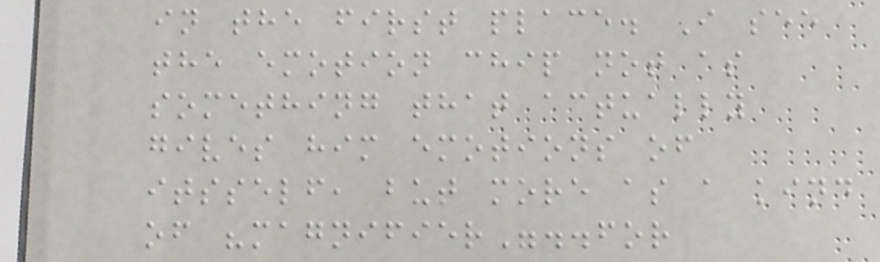in the first place. I see
the emotion chip not as
something that actually
gives him emotions of
itsself, but more as a kind
of "magnifier"..for
